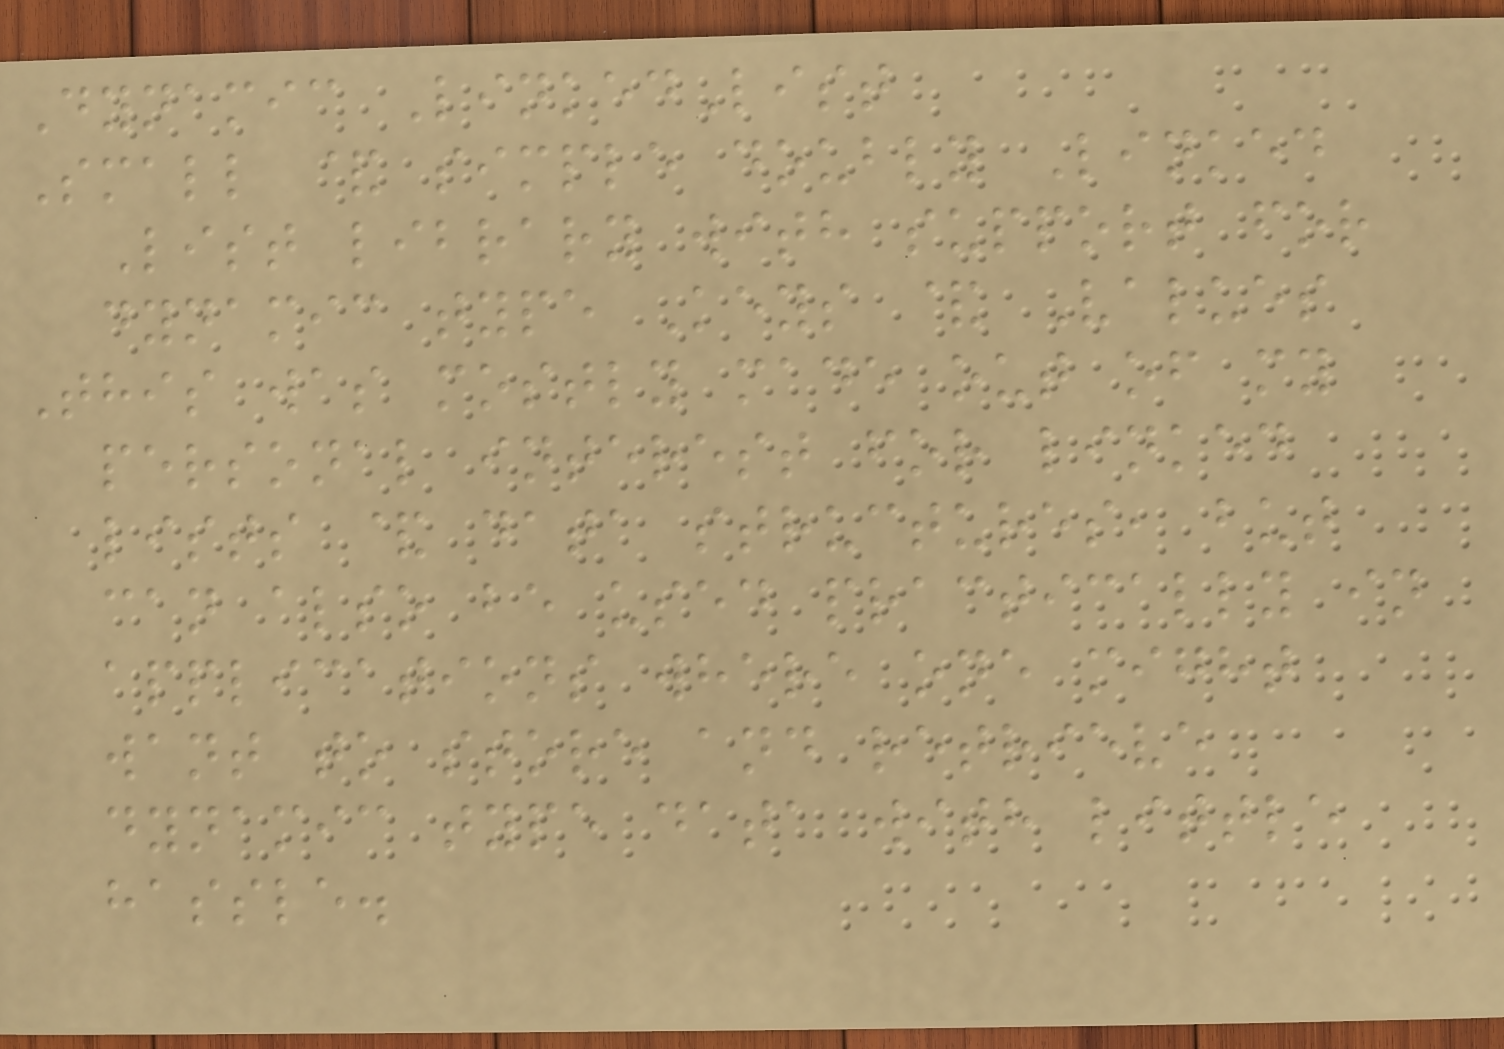Dynamic LinkedList
Small & simple doubly Linked
List library with support for
dynamic type Keys & Values
This was mostly made out of my
personal interest for linked
lists & data structures, but
can also be used practically in
applications where one might
want to store and retrieve
dynamic type data with little
hassle.
